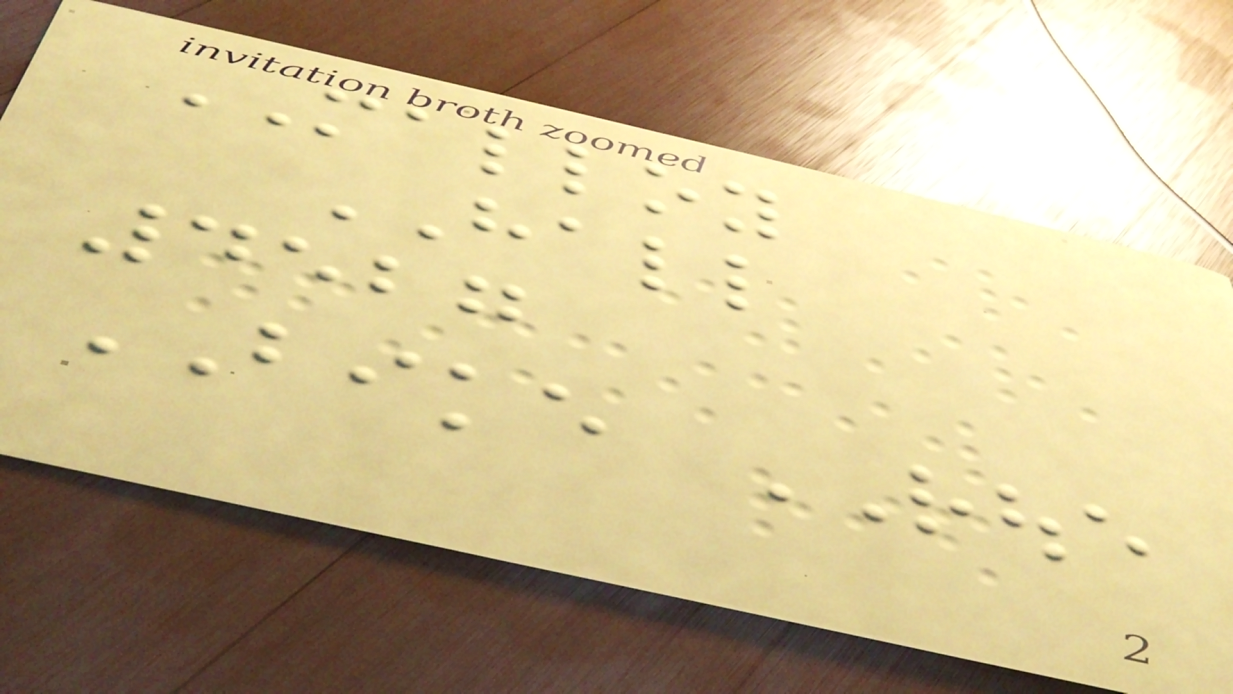MALLOY
HALL
4527
BIKE ROUE
